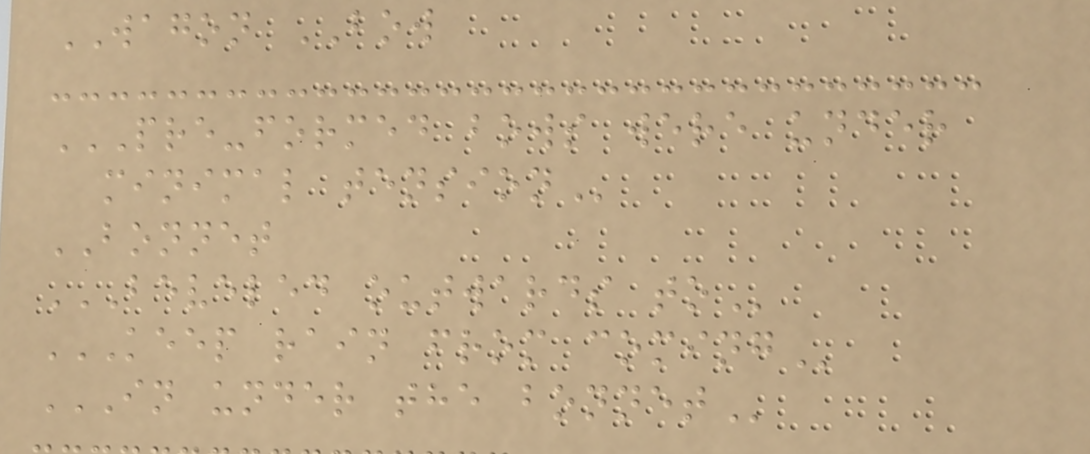WAGON BOW
PRE-FORMED BOWS WERE UNDER
MINIMAL TENSION
BONNET
BEVELED OUTWARDS TO
KEEP RAIN FROM COMING
IN UNDER THE BONNET
